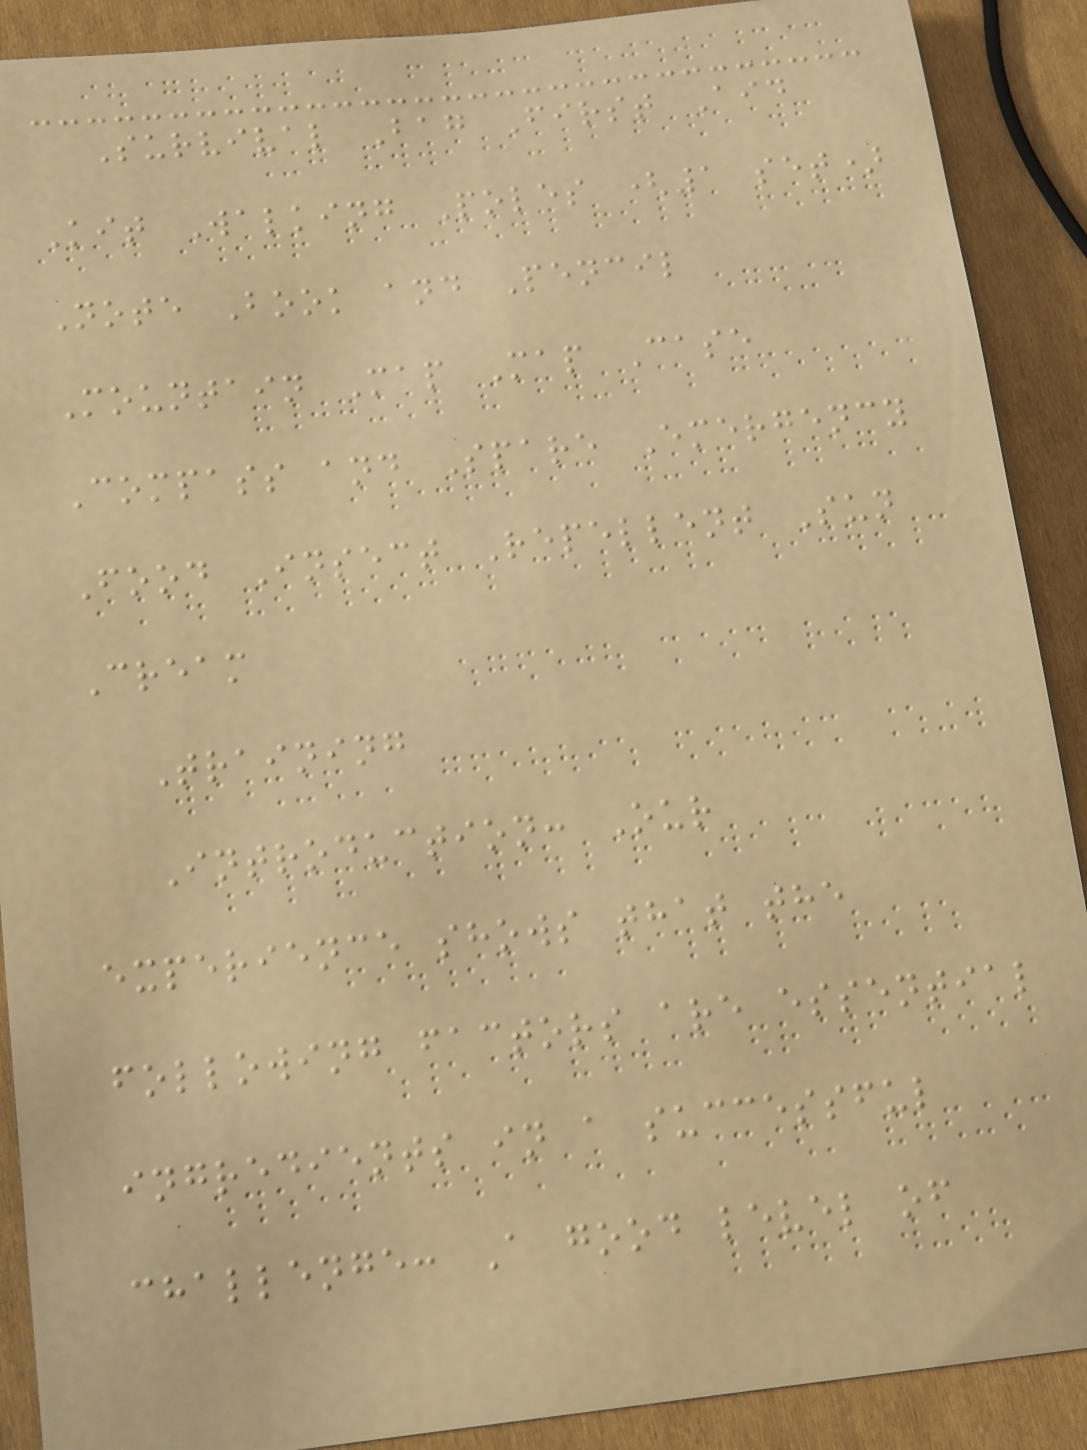Survival Bag First Aid
Kit Walking Poles (1 set)
Note Book and Pencil
Mountain Map Map Case
Compass and Spare Emergency
Food Insect Repellent Sun
Cream
Training
Introduction: Our
experience shows that the
following factors are essential
ingredients in a successful
challenge: A good level of
